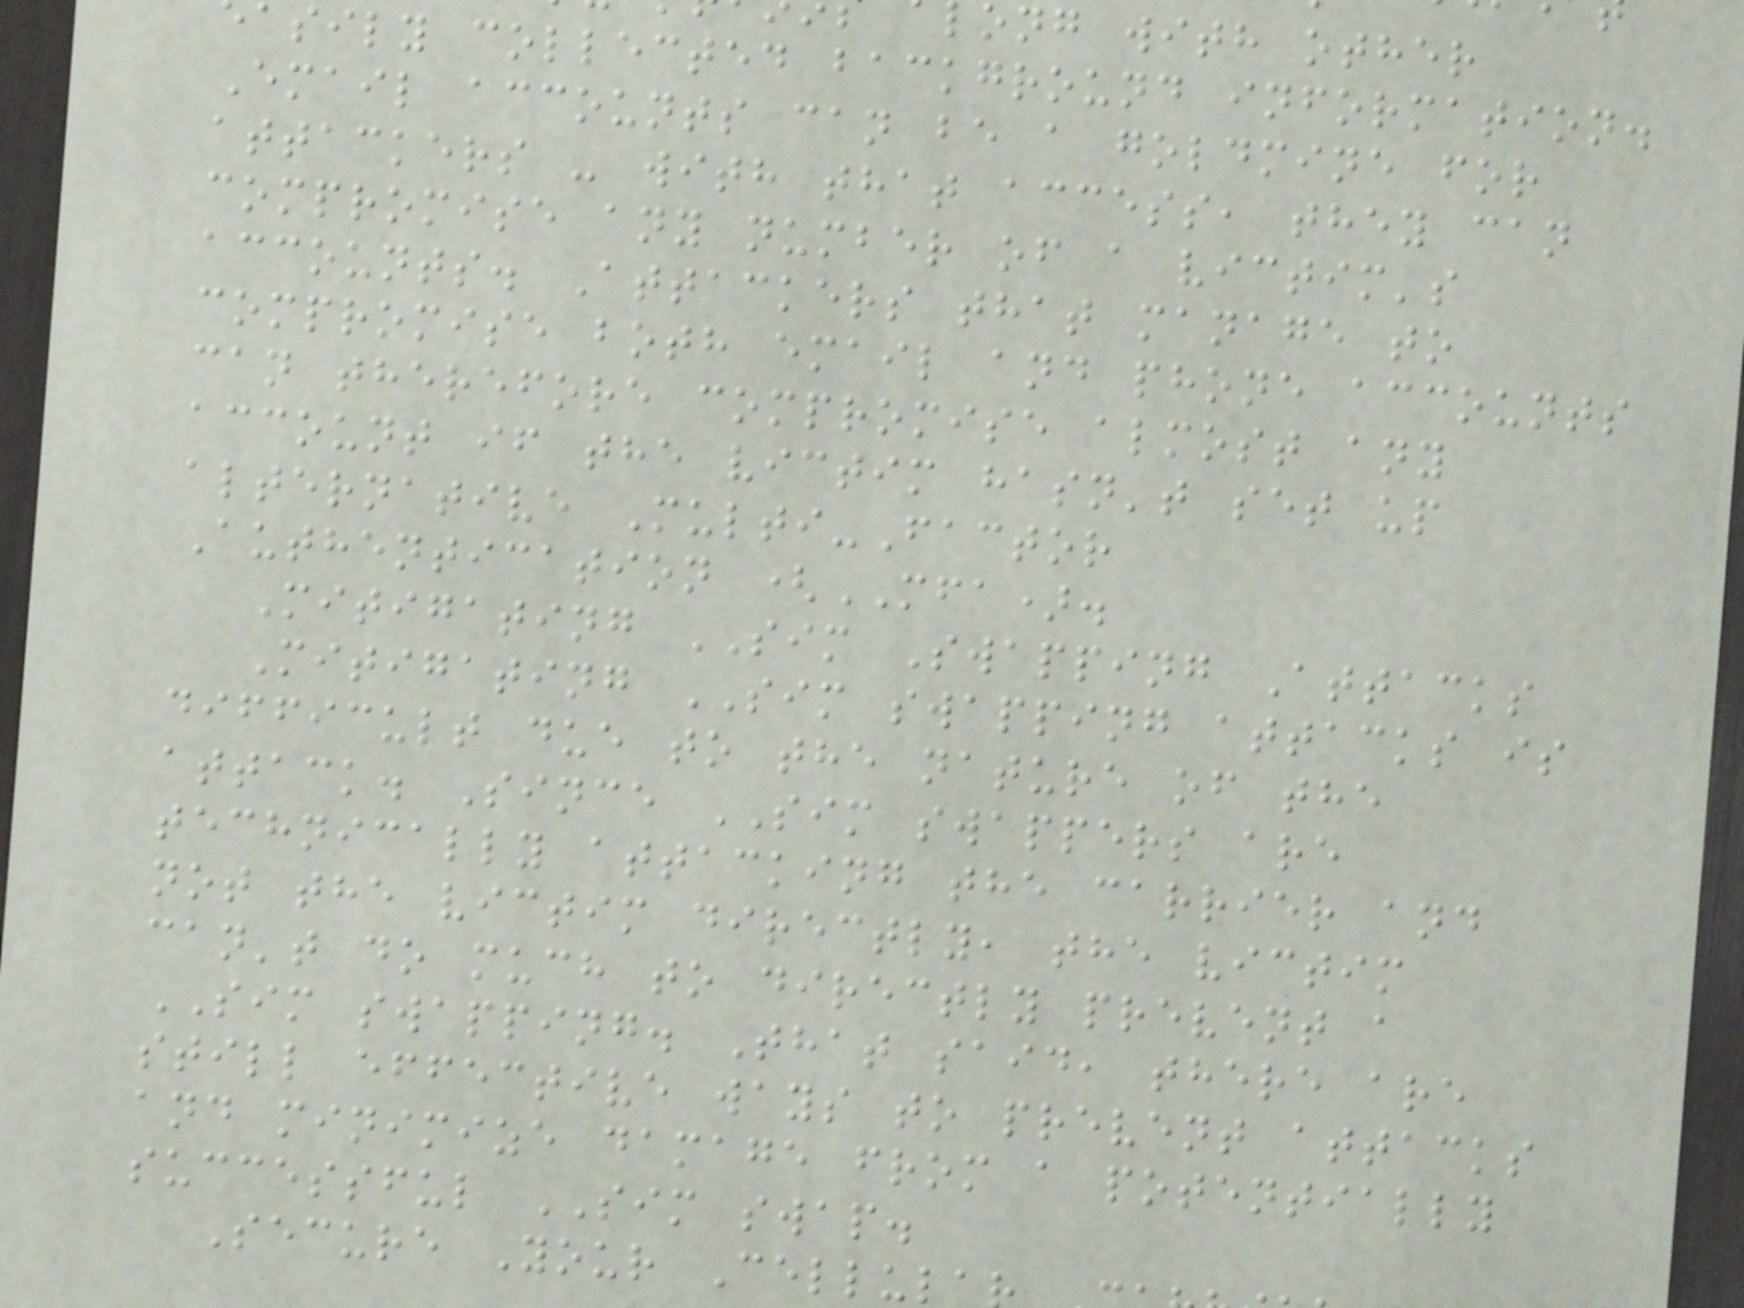ong with other
asily collected background information.
Email accounts can be a goldmine for
attackers - with that access, they can
compromise any number of a victim's
accounts. Attackers that manage to
compromise both email and phone accounts
can therefore compromise almost any
account if the victim hasn't set up
alternative Multi-Factor
Authentication (MFA).
Mitigating SIM Swapping Attacks
Mitigating SIM swapping attacks is
difficult due to the nature of the
attack. Since SIM swappers are
technically attacking the carrier and
not the victim directly, the victim
can't do much to directly prevent a
SIM swapping. That said, there are
still effective ways to prevent attacks
and minimize damage from a potentially
successful SIM swap.
Secure Your Cellul
